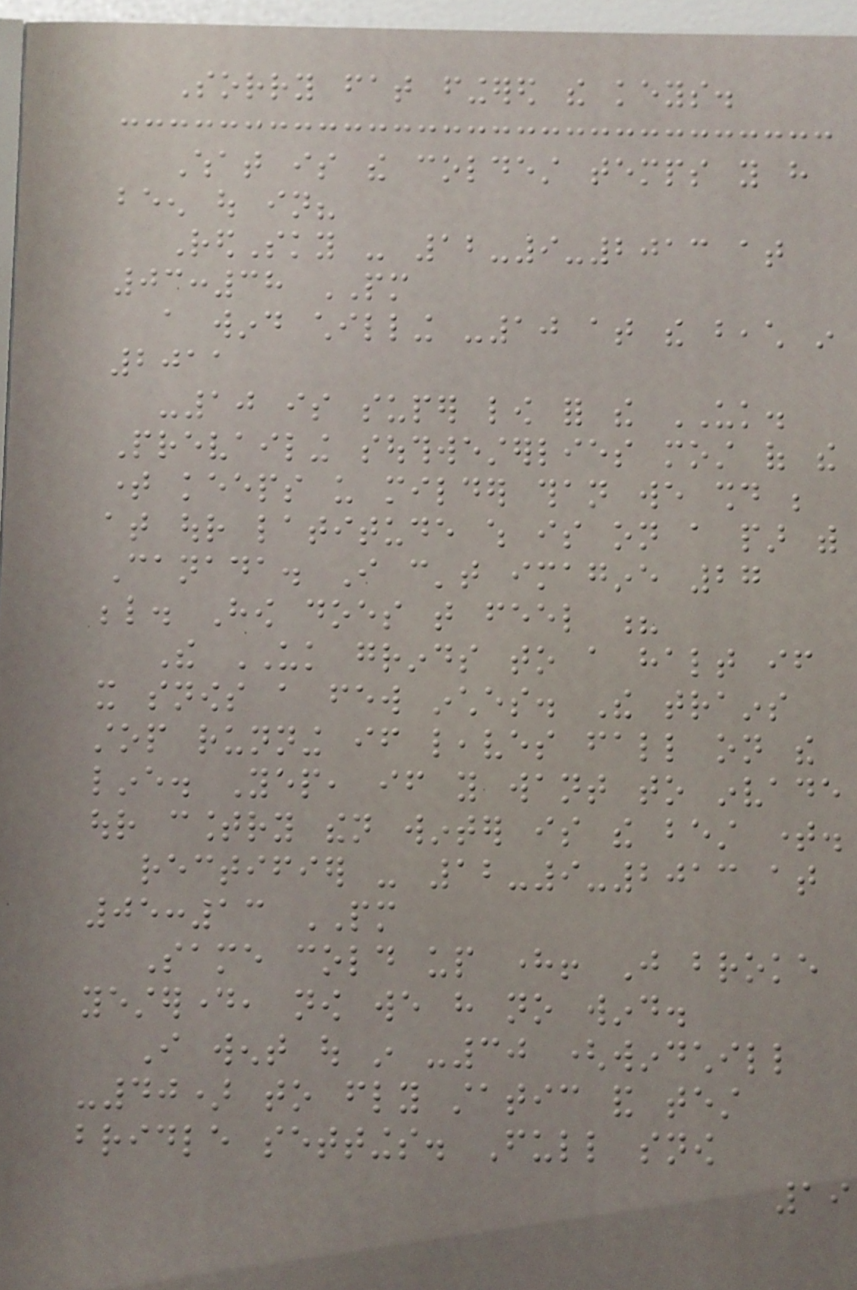Sorry fat fingered the keys.
What is the coldest temps you have
been out in?
RedSky - 12-9-2013 at
03:38 PM
a wind chilling -10 at the beach in
2011
-10 is super low for the UK.
Prevailing southwesterlies most of the
time keeps us milder than we should be
at our latitude which is on a par with
Canada. I can't imagine 27
below. How does that feel ?
The UK grinds to a halt if
it snows a few inches. The trains
stop running if leaves fall on the
line. Yep, if you want to invade
our country then winter is the best time.
rectifier - 12-9-2013 at
05:13 PM
Same cold up here! Just broke
yesterday, now we have no wind.
I went out in -30 (windchill
-40) to fly static and test
bridle settings. Full snow
19
